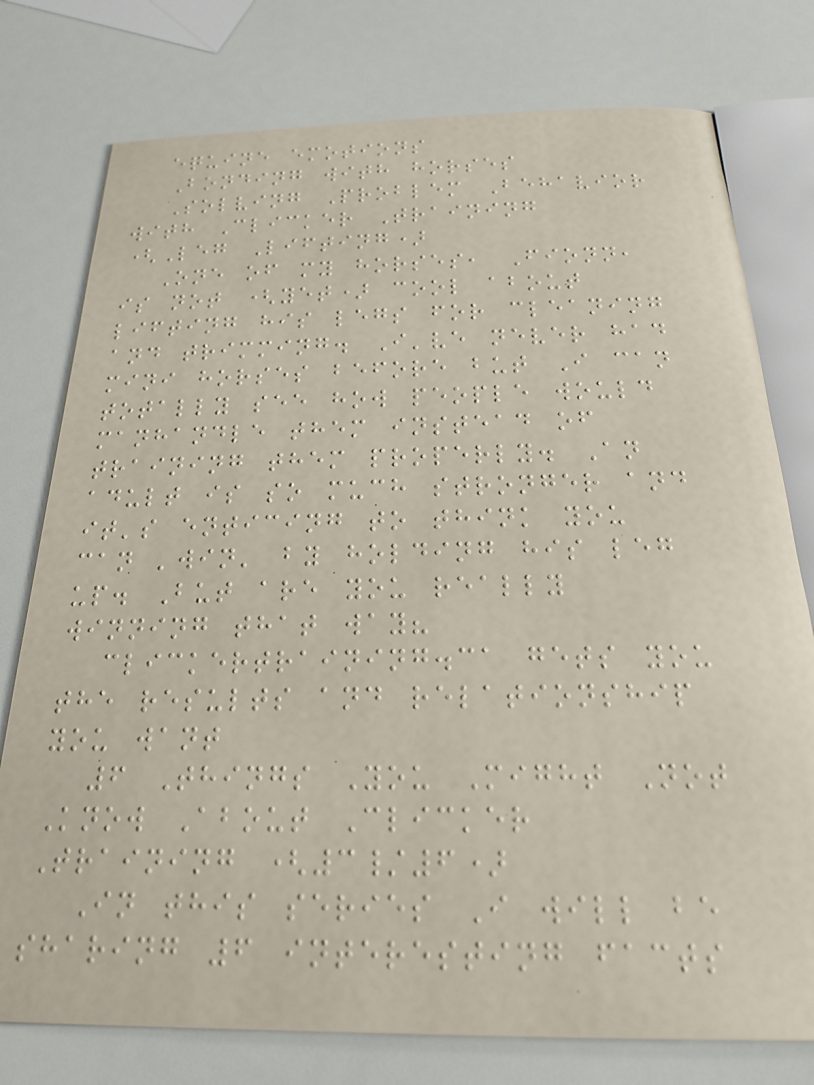equine emotions
Bonding with horses
Solving Problem Behavior
with Clicker Training
(Leg Lifting)
One of my horses, Fionn,
is not (yet) cool about
lifting his legs for cleaning
and trimming. I've never had
mini horses before but I can
totally see how people would
manhandle them instead of
training them properly. An
adult is so much stronger and
it's enticing to think you
can 'win' by holding his leg
up. But are you really
winning that way?
clickertraining.ca gets you
the results and relationship
you want
6 Things You Might Not
Know About Clicker
Training (3/6)
In this series I will be
sharing 6 interesting facts
